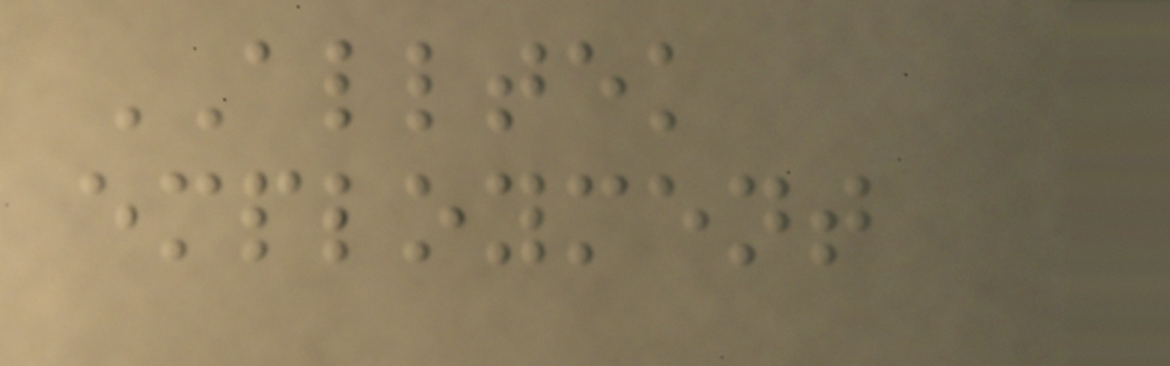ALLTEK
employment
